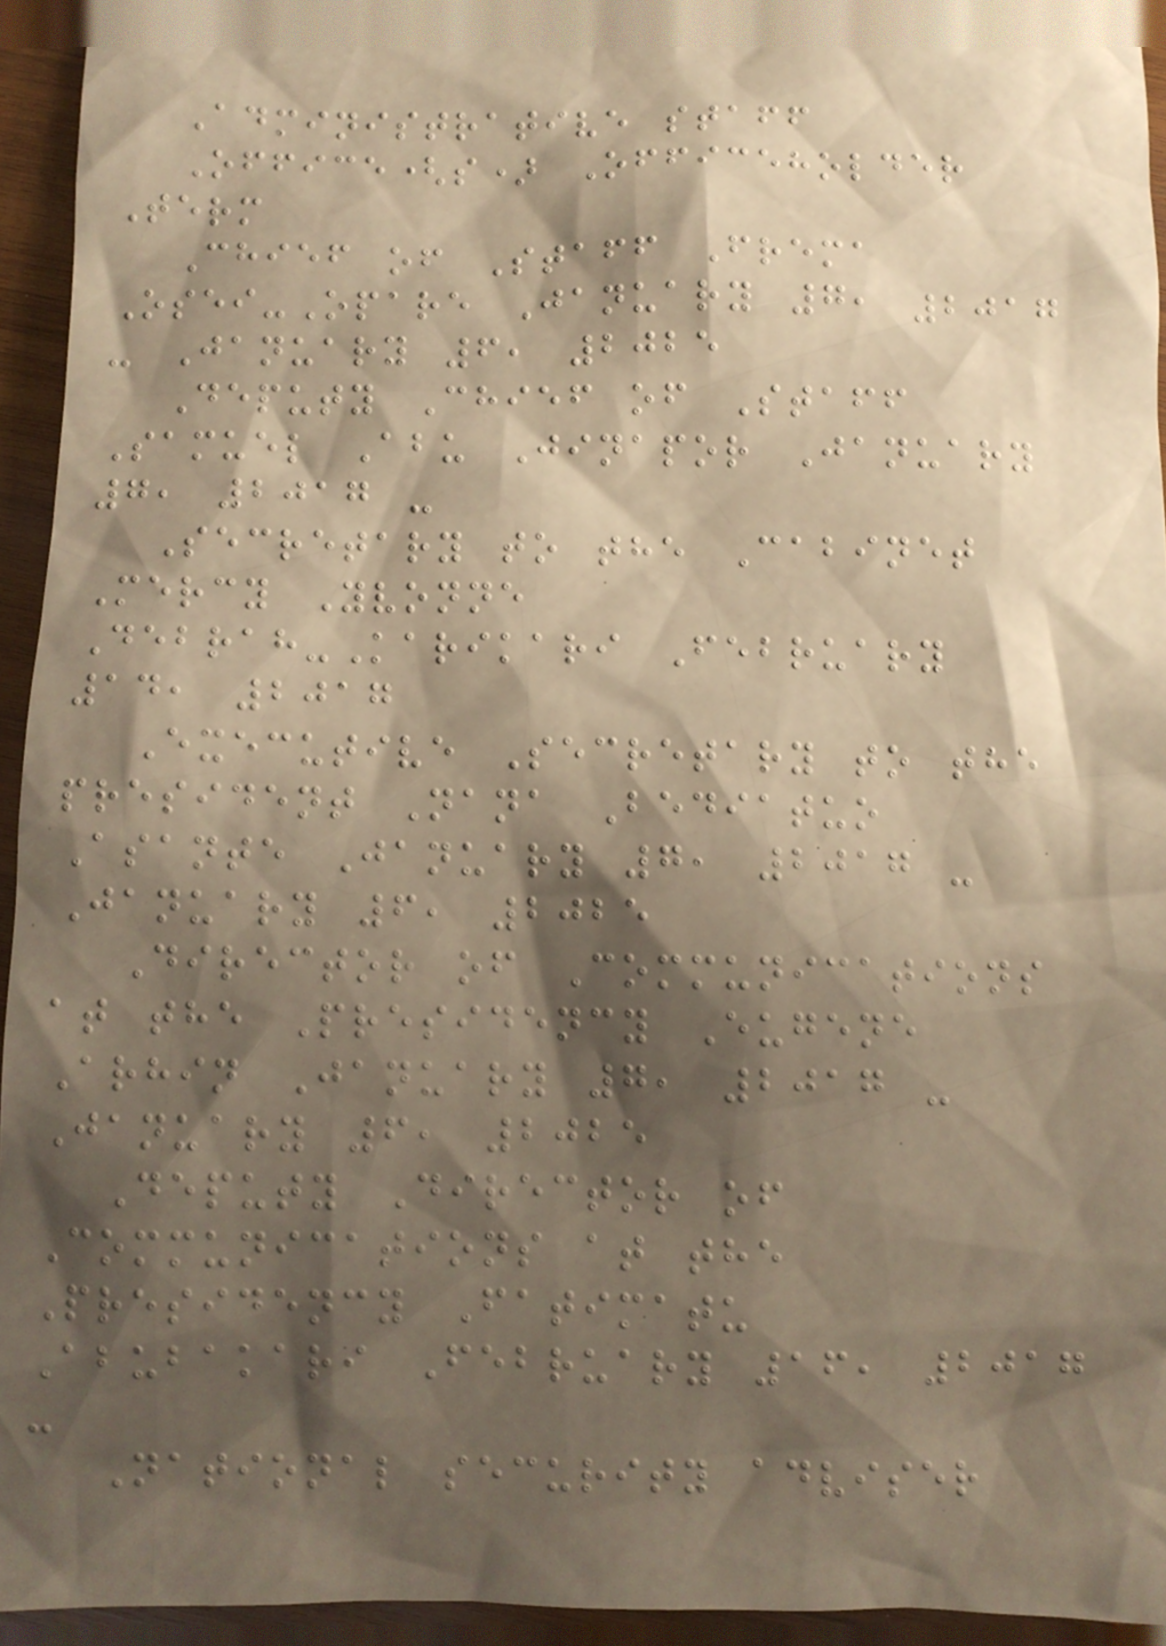Administrative staff
Office(s) Officeholder
Term
Chief of Staff Frema
Osei-Opare January 7, 2017
- January 6, 2025
Deputy Chief of Staff
Samuel Abu Jinapor January
7, 2017 -
Secretary to the Cabinet
Mercy Yvonne
Debrah-Karikari February
14, 2017
Executive Secretary to the
president Nana Bediatuo
Asante January 7, 2017 -
January 6, 2025
Director of Communications
at the Presidency Eugene
Arhin January 7, 2017 -
January 6, 2025
Deputy Director of
Communications at the
Presidency Fatimatu
Abubakari February 16, 2017
-
National security adviser
